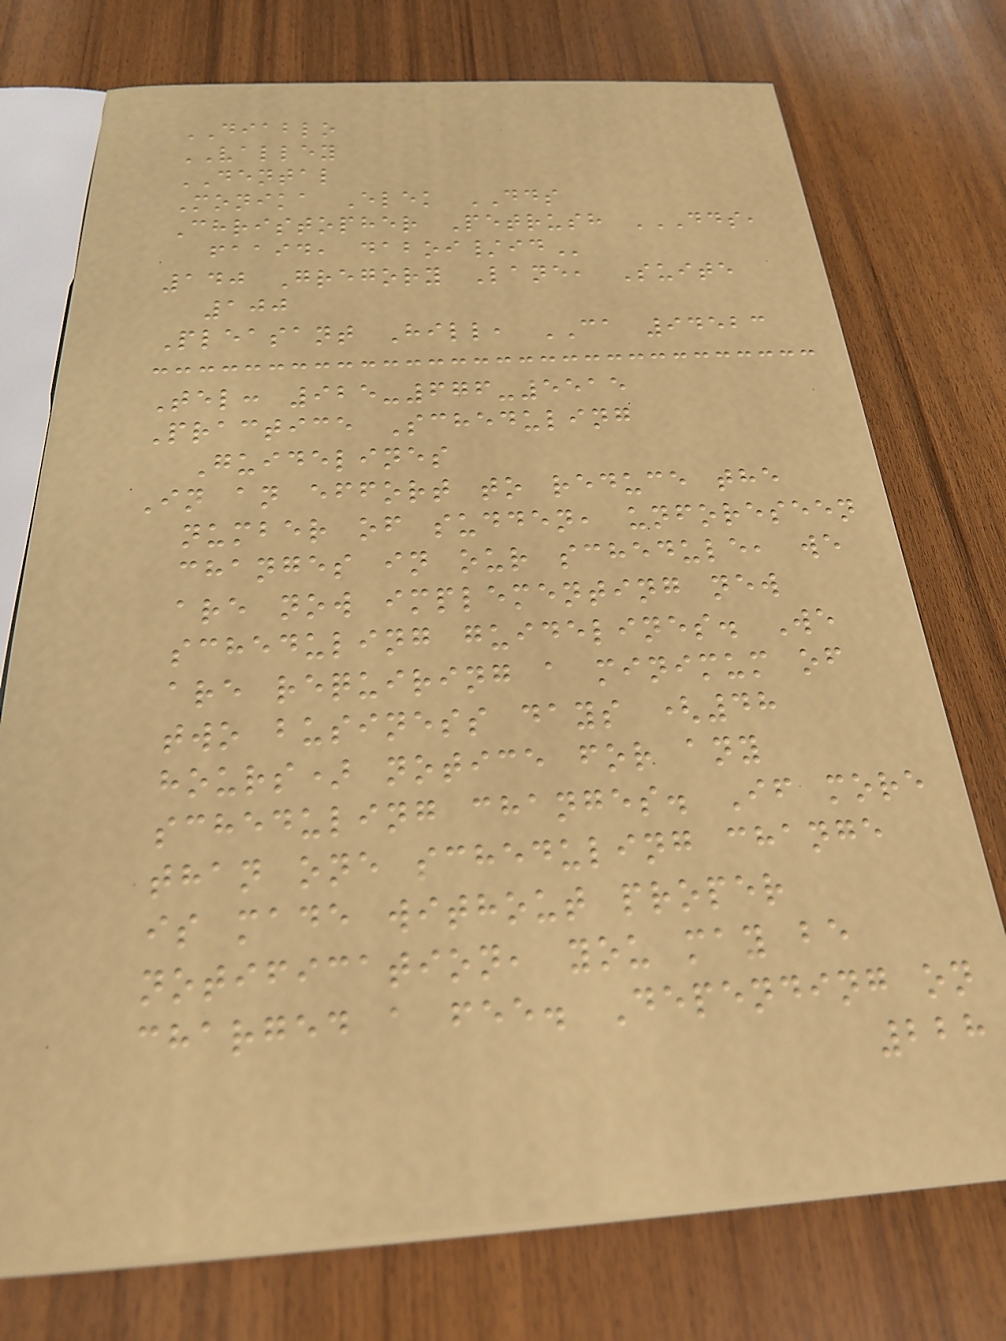DIABLO
VALLEY
DENTAL
Monika Elek DDS
Christopher Petrush DDS,
FAAID, DABOI/ID
140 Gregory Lane, Suite
100
Pleasant Hill, CA 94523
Tel: 925-676-5515
Practice Scheduling
Guidelines
In an effort to reduce the
number of sudden, unforeseen
changes in our schedule, we
are now implementing new
scheduling guidelines. We
are requiring a minimum of
two business days (48
hours) notice for any
scheduling changes. If more
than one scheduling change
is made without proper
notification, you may be
charged a fee. Depending on
228
